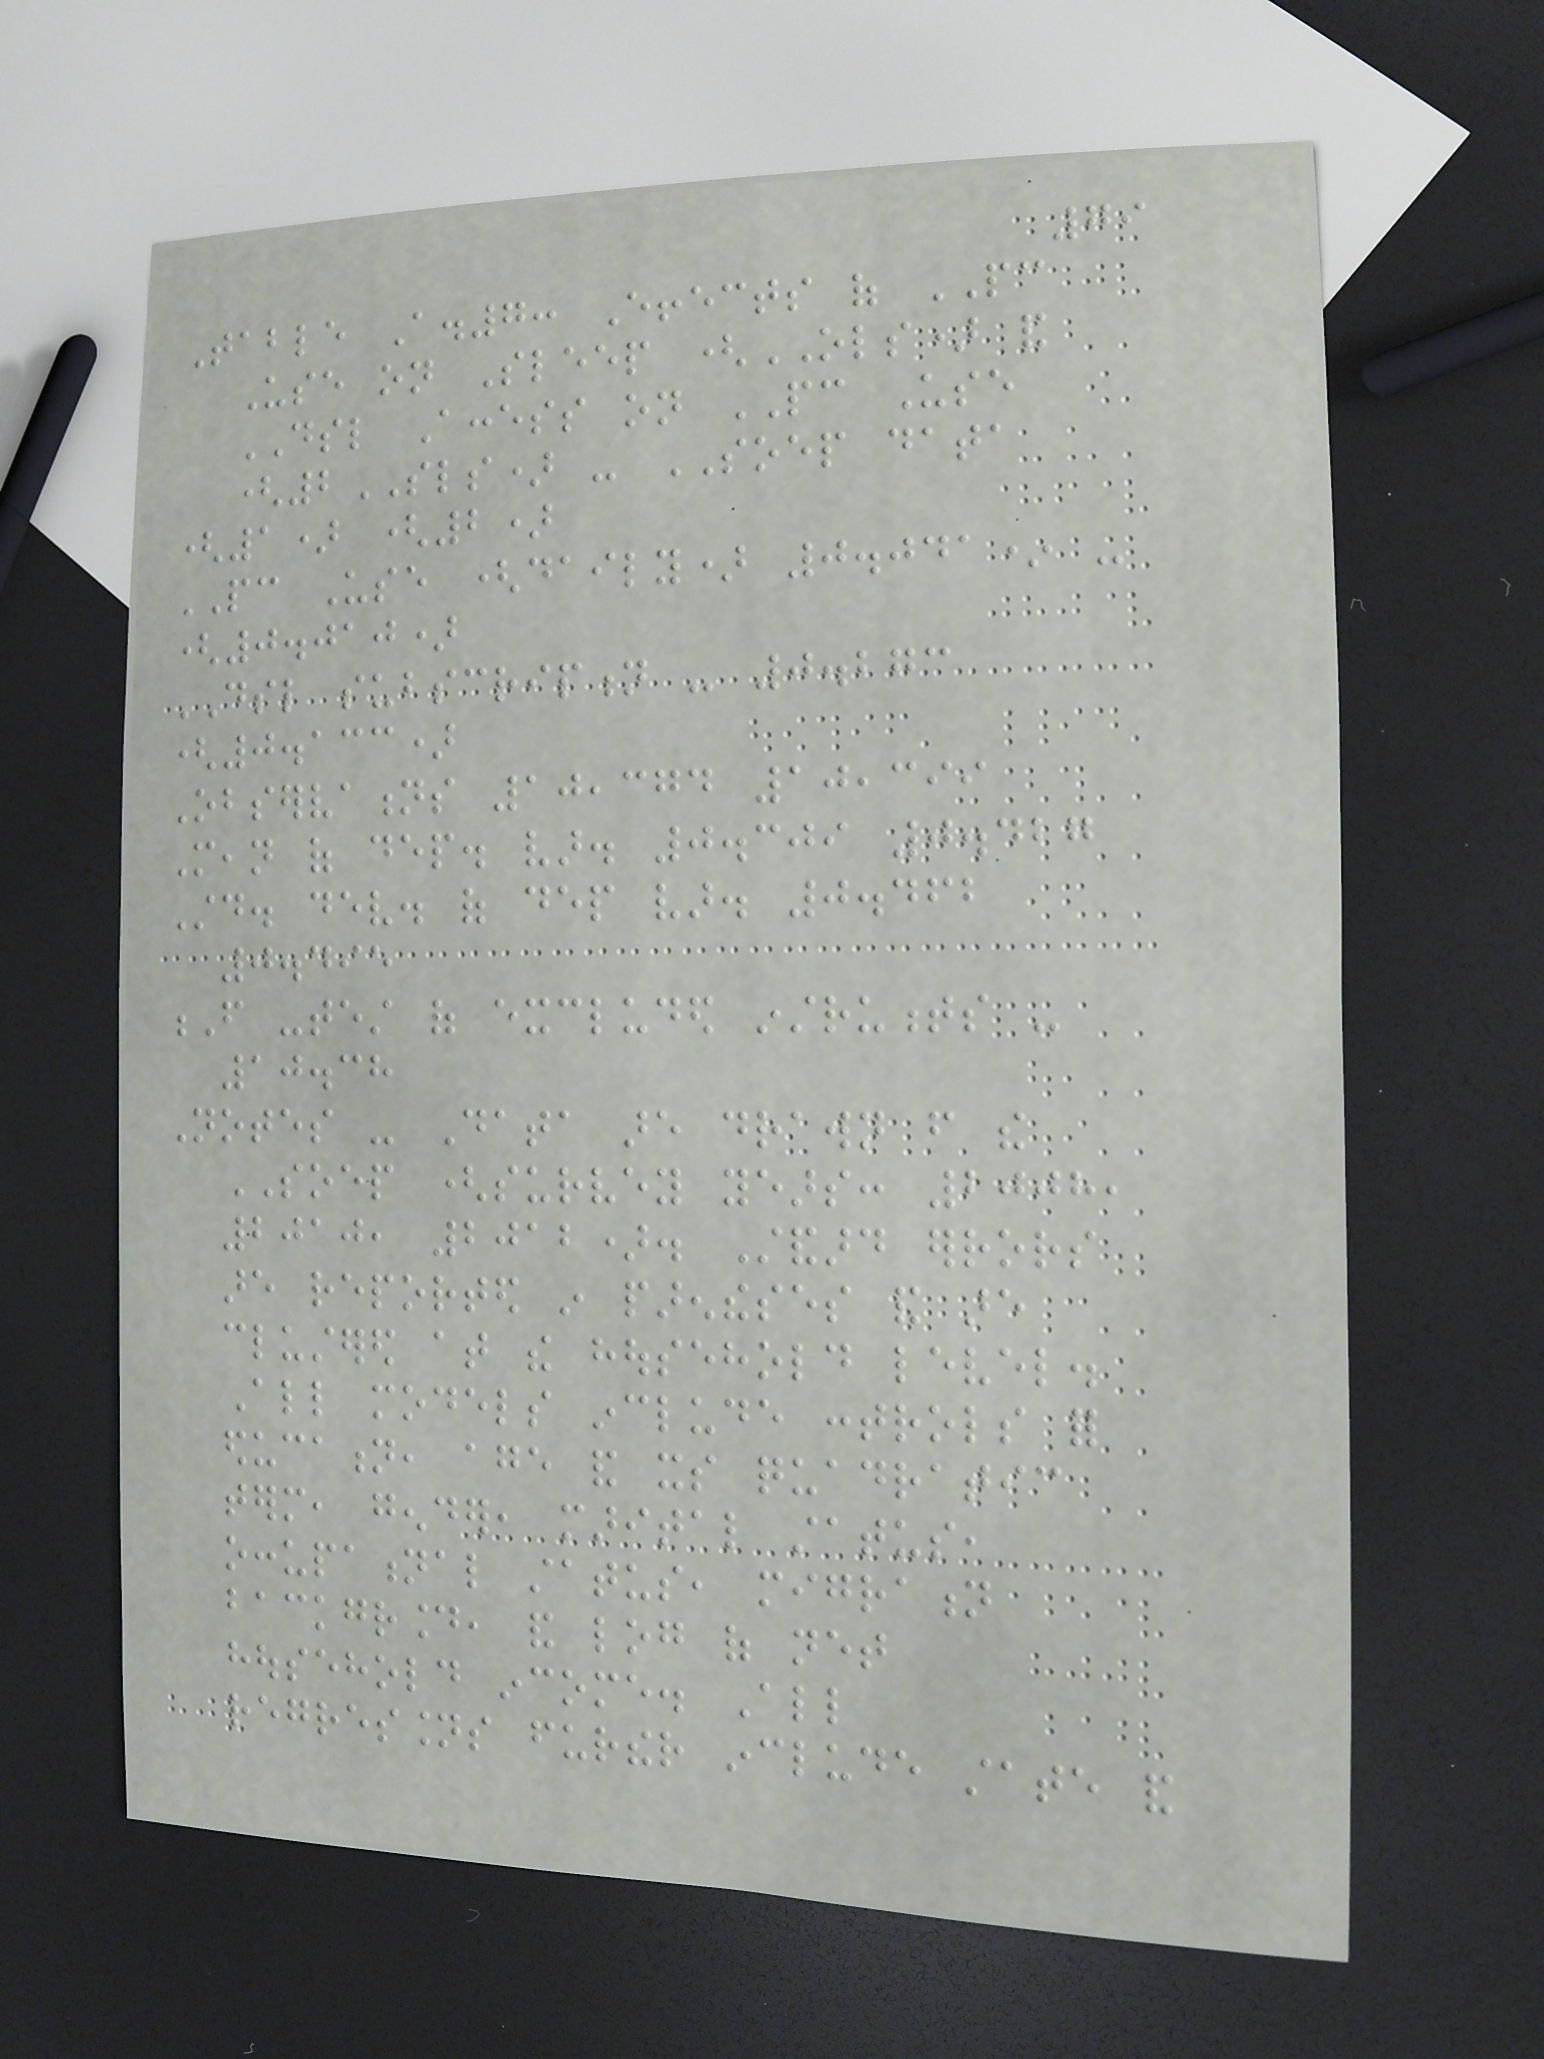79
Table A.7: Effects of PC
Use on Sleep (OLS) and
DSL Access on PC Use
(2SLS) - SOEP data
(1) (2)
PC Use (daily) 0.041* -
(0.010)
DSL subscription - 0.273
(0.133)
Observations 10,374 10,399
Mean of dep. var. 0.309 0.427
Std. dev. of dep var. 0.462
0.495
F -test of excluded instruments -
10.38
Notes - Data are drawn from the
SOEP (survey years: 2008,
2010, 2012). Standard errors
are reported in parentheses and are
clustered at the household level.
All models include controls for
education, age and its quadratic
term, gender, marital status,
occupational status, migration
background, and log of net
household income. All
regressions further include state and
